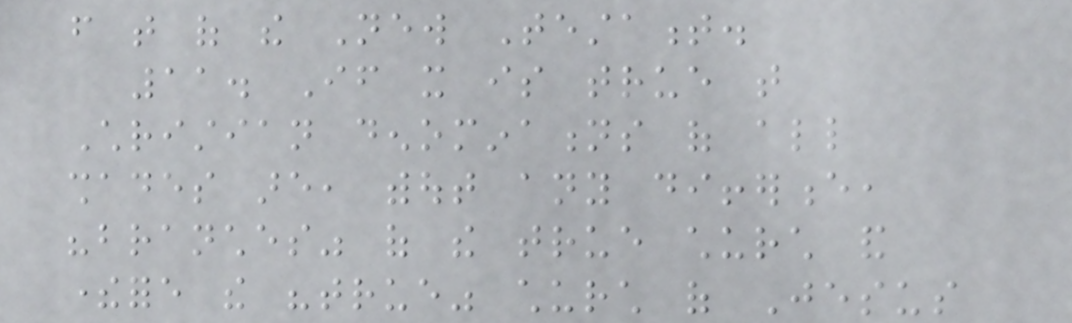from that of the New Testament.
11. If it is true that
Christian denominations of all
shades are, without any difference,
"branches" of the true church and
therefore the "true" church of Jesus
